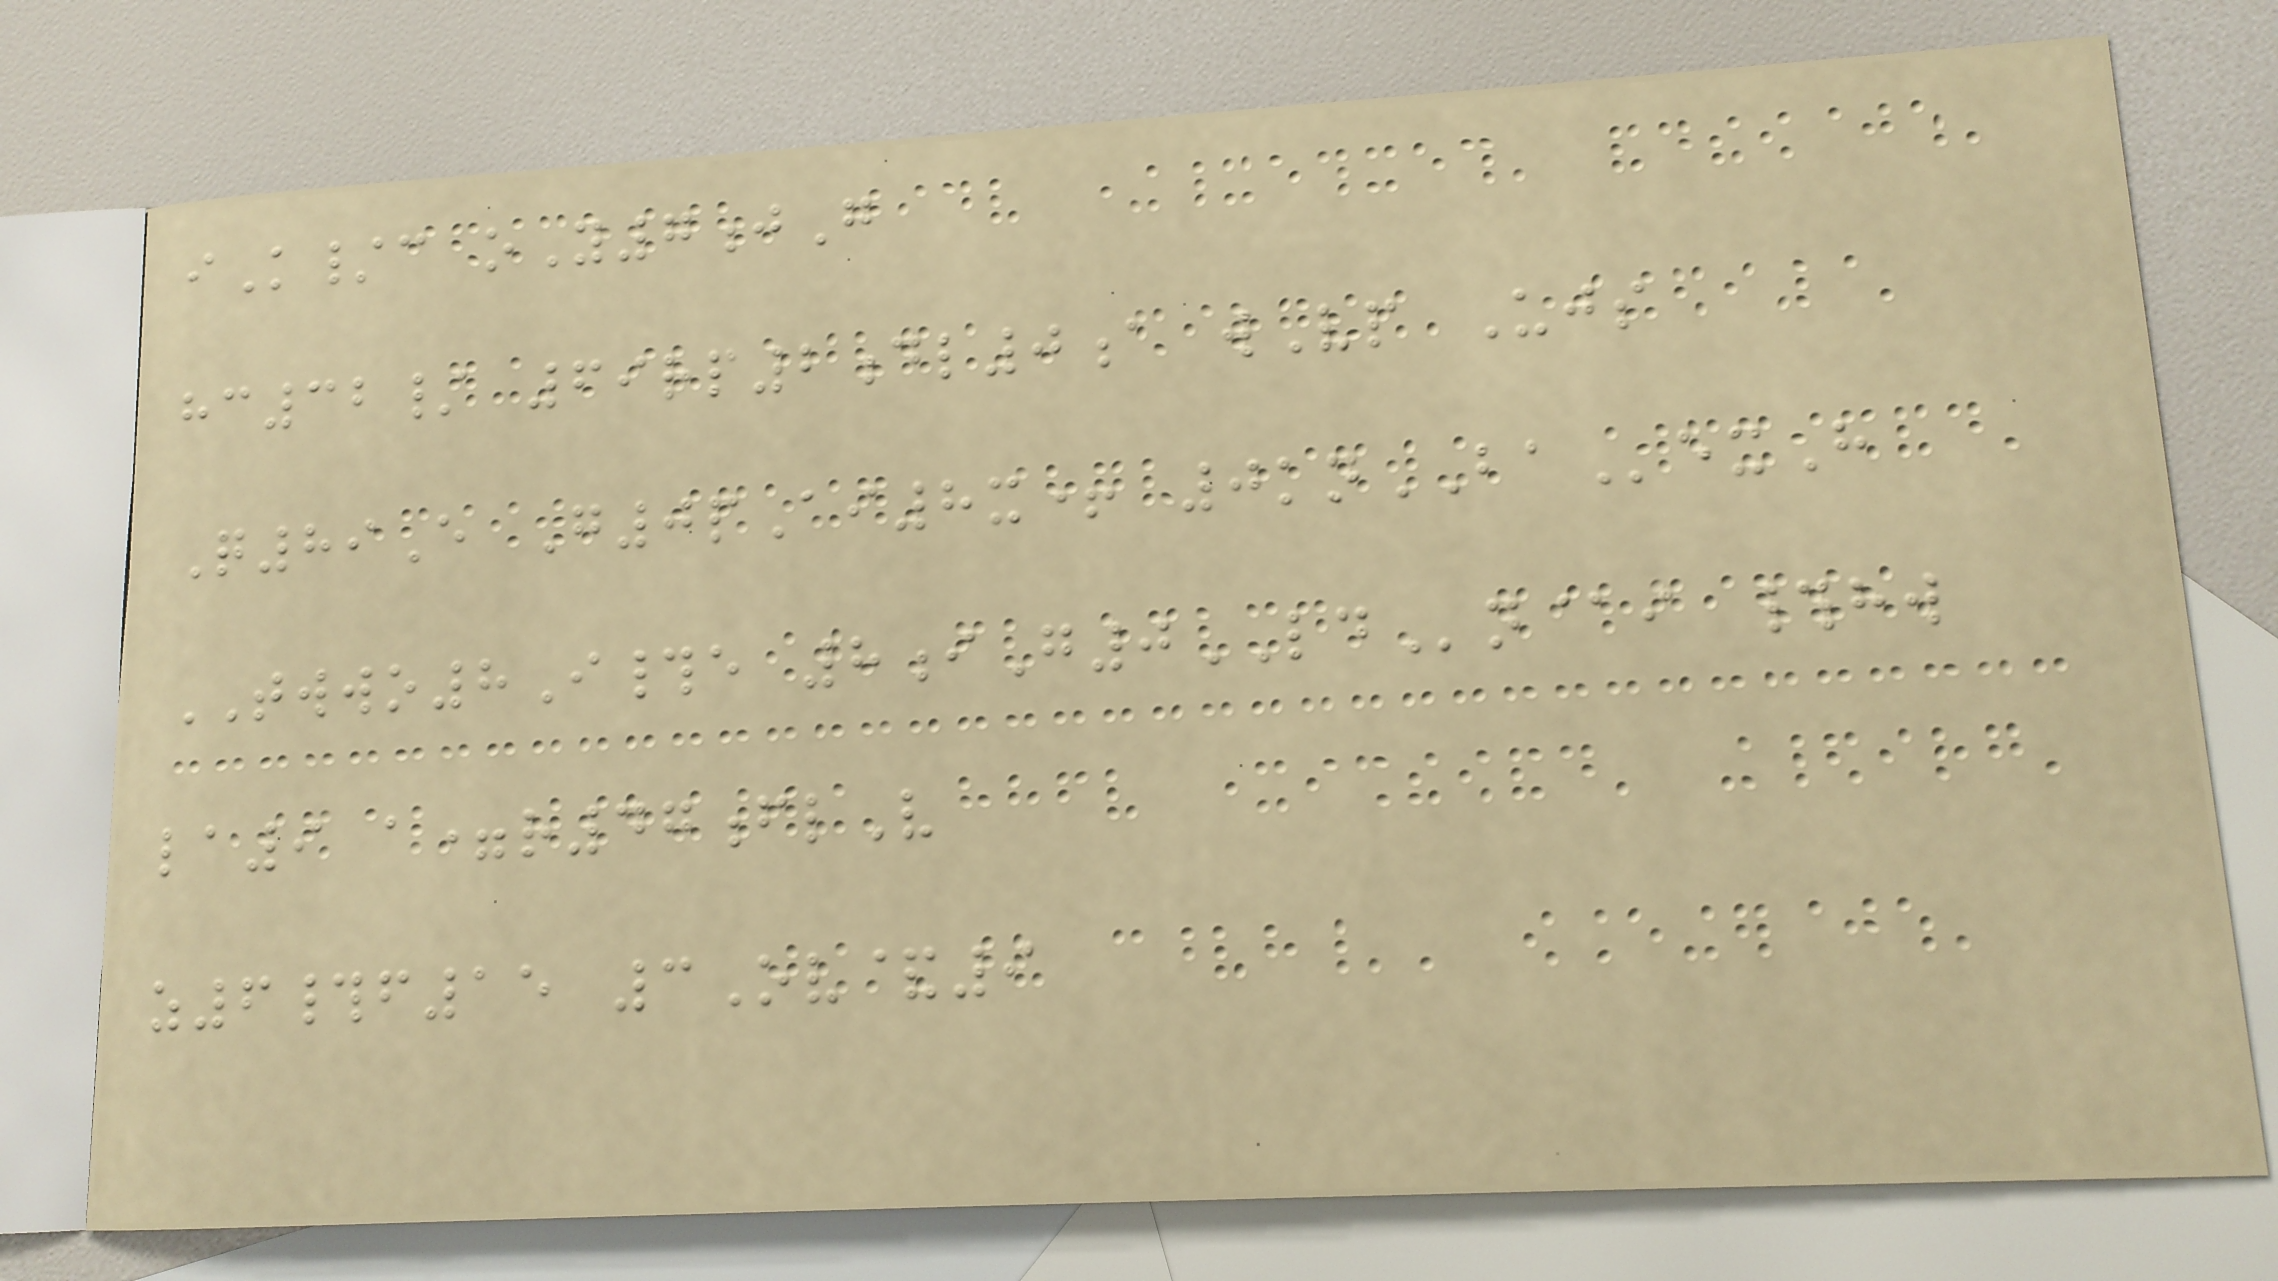iK/c oY7jG
hc32/ 69rp2dl0a wVp Ujs
Q89E G0pAi8x+ 0knBAexH
TWWO8I#e 8iG0LDn@i #hw
la9 a=r47flV
z6#f15 3Ov&9
